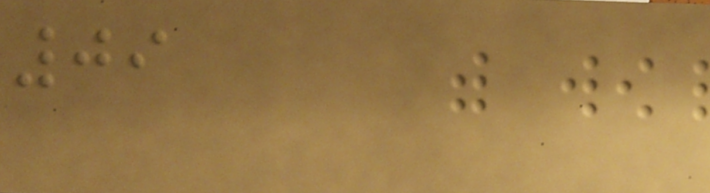09
